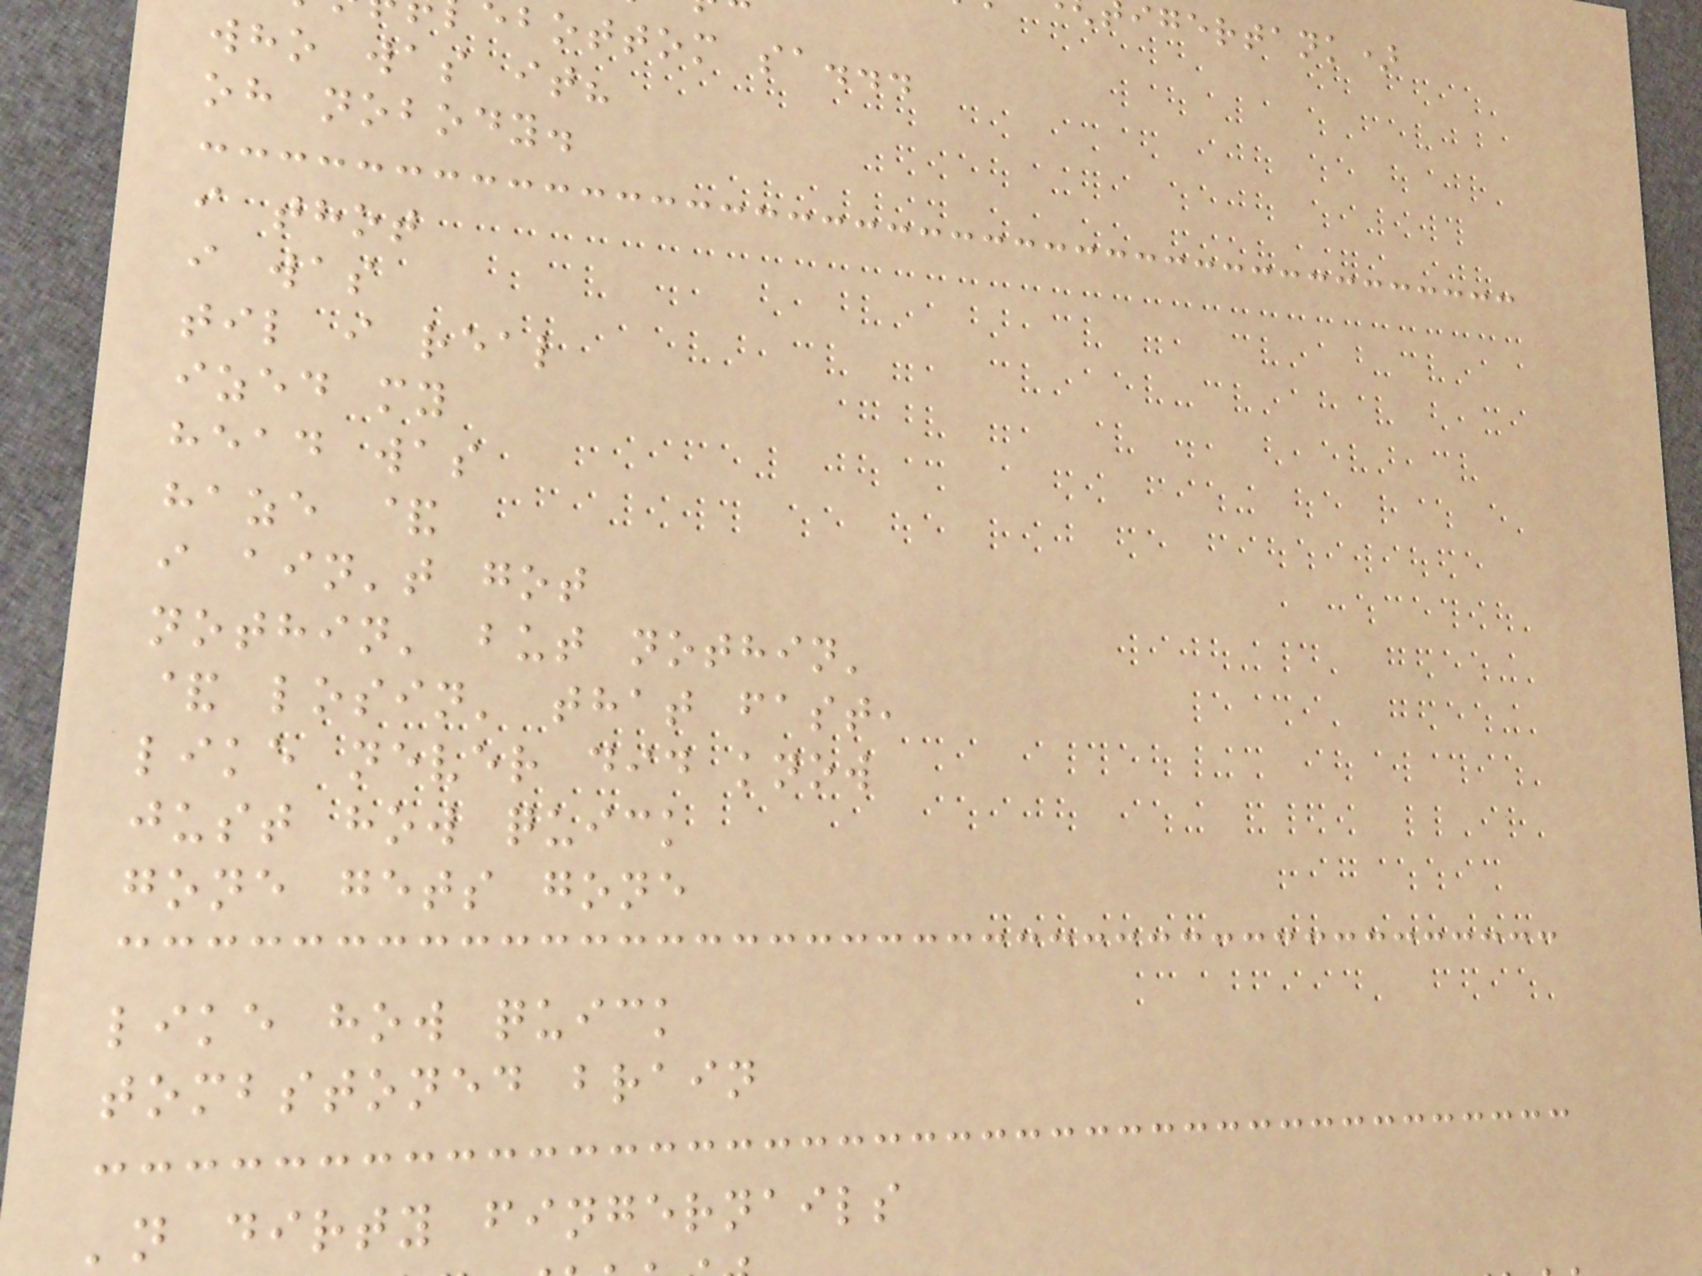igertank)
bottom sa...
who was it?
oh nobody.
i thot
i was
til i real
ized my
head was
haze &
i ain't got
nothin' but nothin'
& losin' that fast,
like never did know
just how quick
gone gets gone
like how quick
tombstoned brain
'n dirty fingernails
